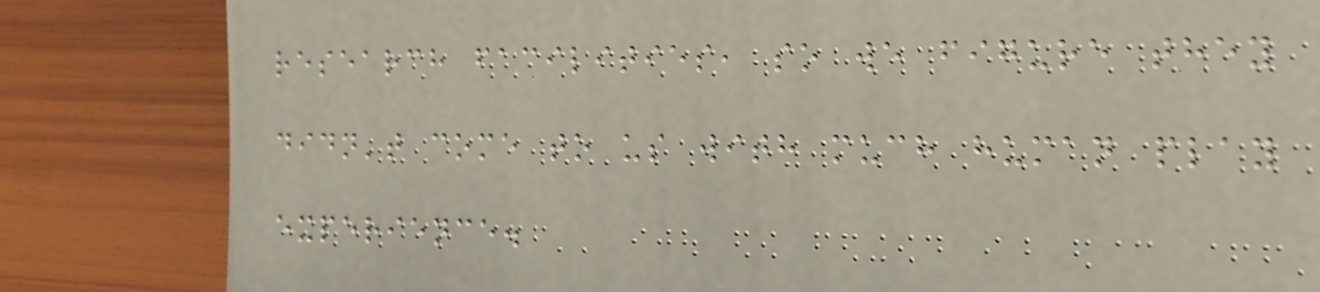research facilities, so we figure they
didn't come to us with much human play
experience.
